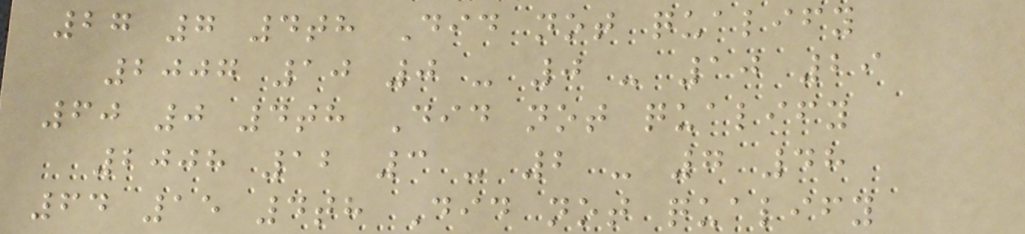27 7 4th Did not qualify
2007 10 0 - 0 - 10 29
60 0 4th Did not qualify
2008 12 3 - 2 - 7 48
64 15 4th Did not qualify
